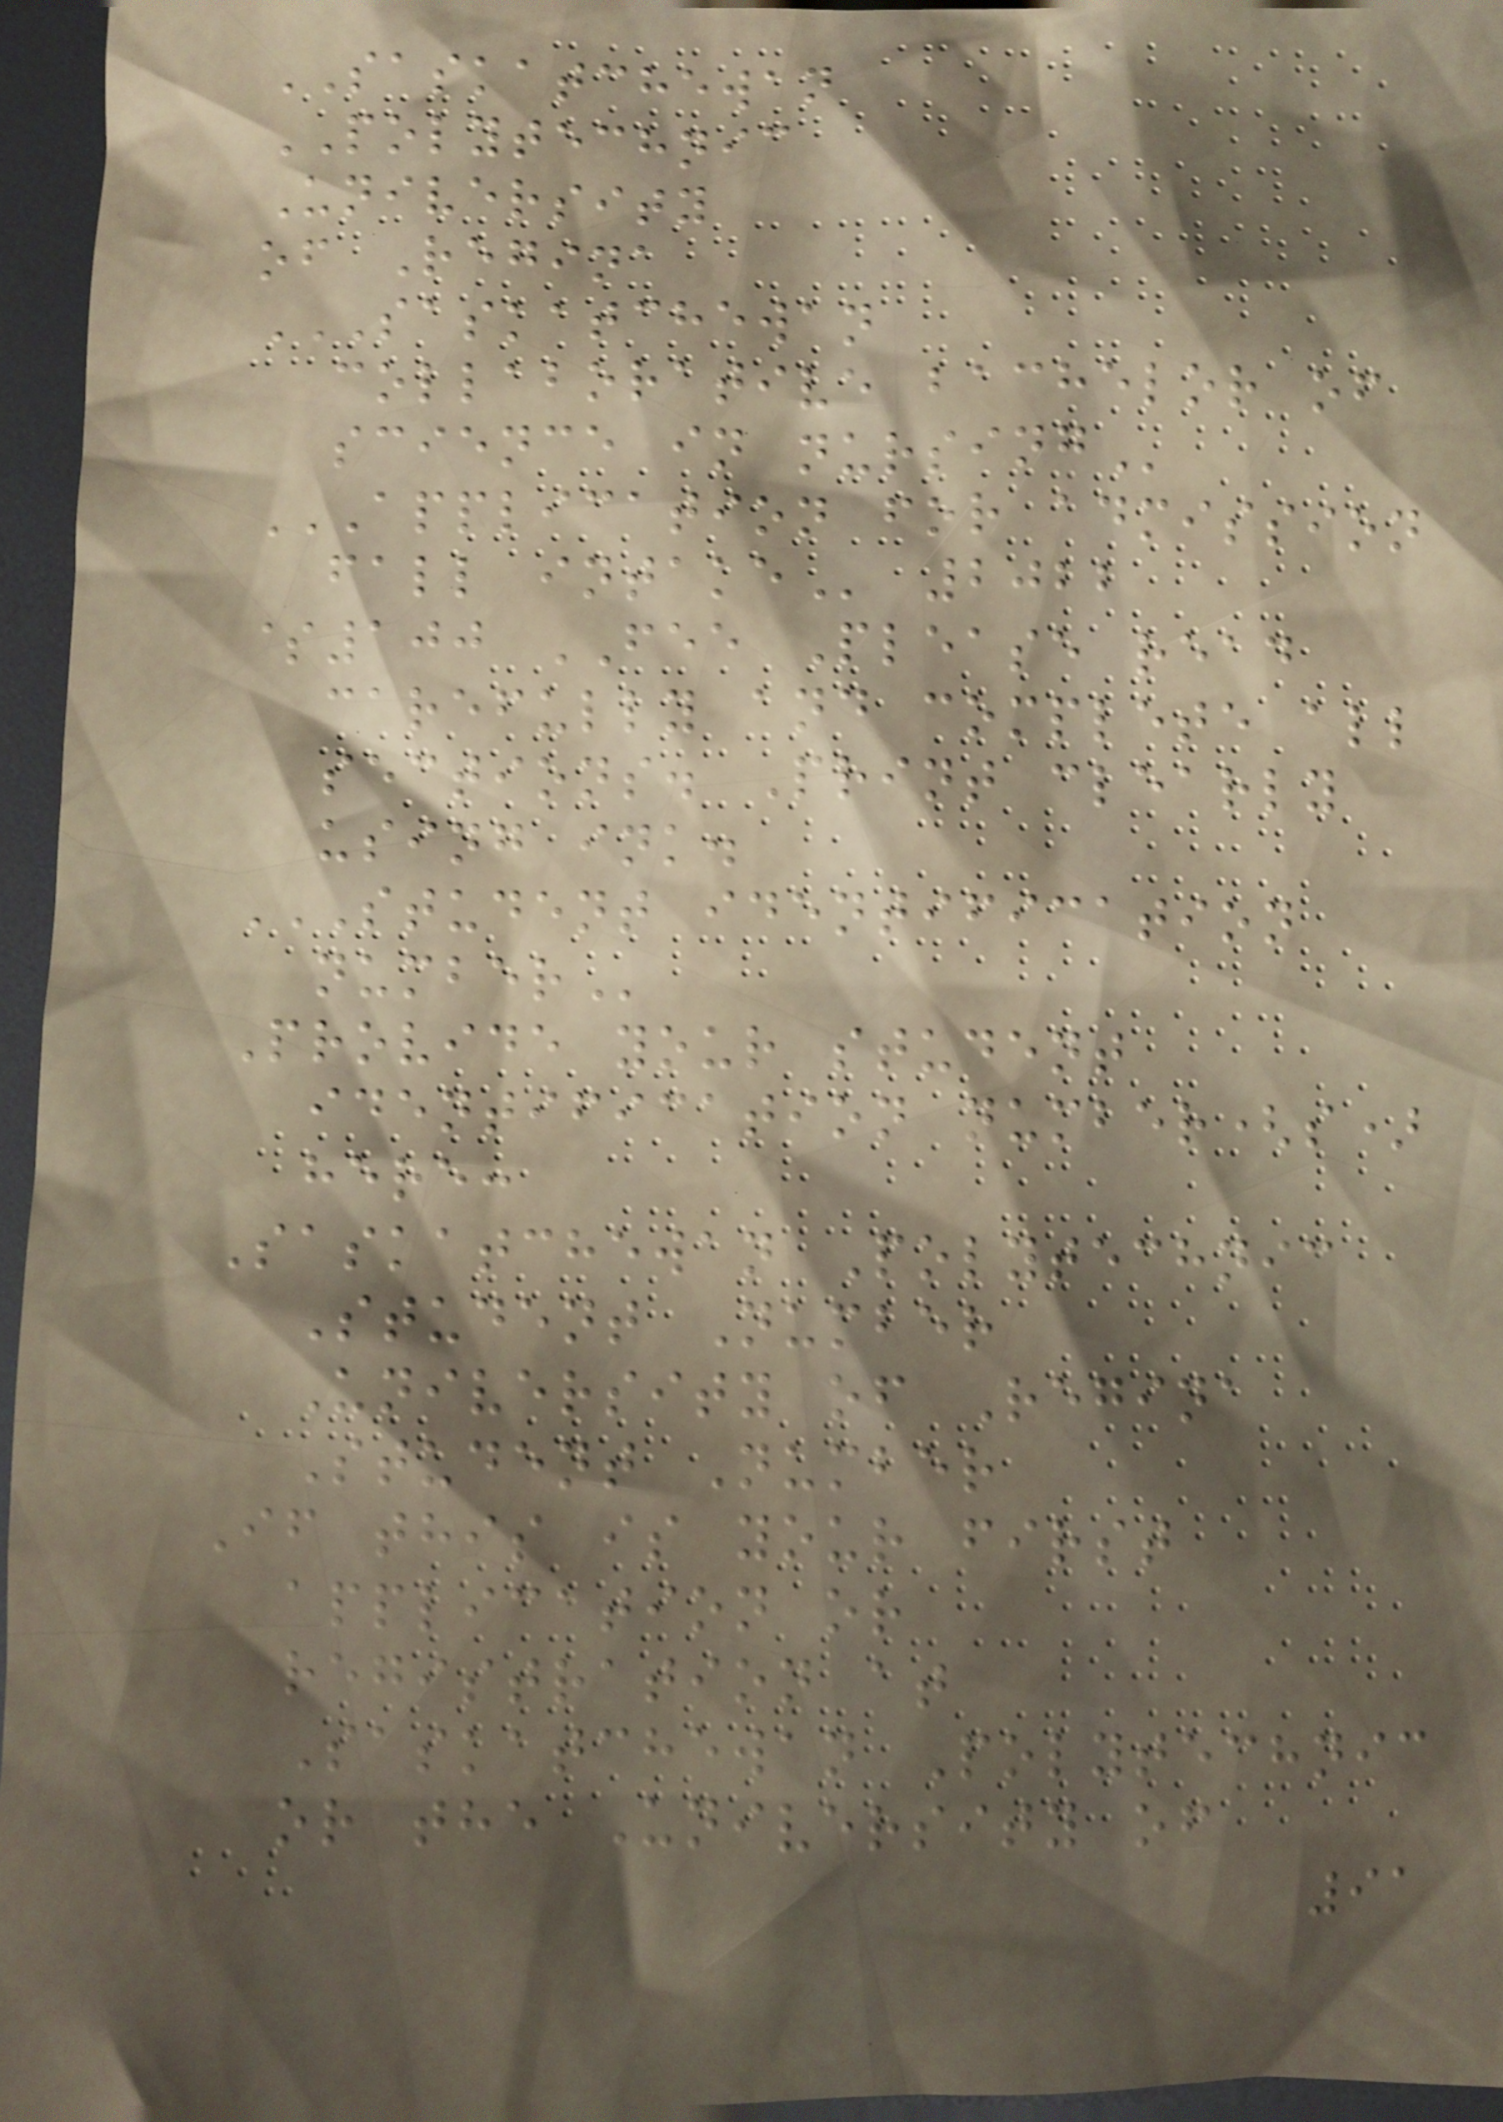SASKATCHEWAN
POLYTECHNIC
University
of Regina
SASKATCHEWAN
COLLABORATIVE BACHELOR OF
SCIENCE IN NURSING
APPLICATION FOR ADMISSION
FALL INTAKE 2022
$100 FEE Please read
carefully and complete all
sections. Print clearly
using ink.
STUDENT IDENTIFICATION
NUMBER
Provide your student
identification number(s)
here:
Saskatchewan Polytechnic
Student Number
University of Regina
Student Number
If this is your first
application or
registration at
Saskatchewan Polytechnic
or the University of
91
